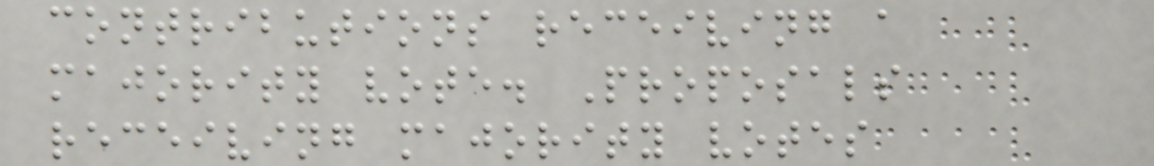contributions receiving a
majority vote. Proposals
receiving majority votes
